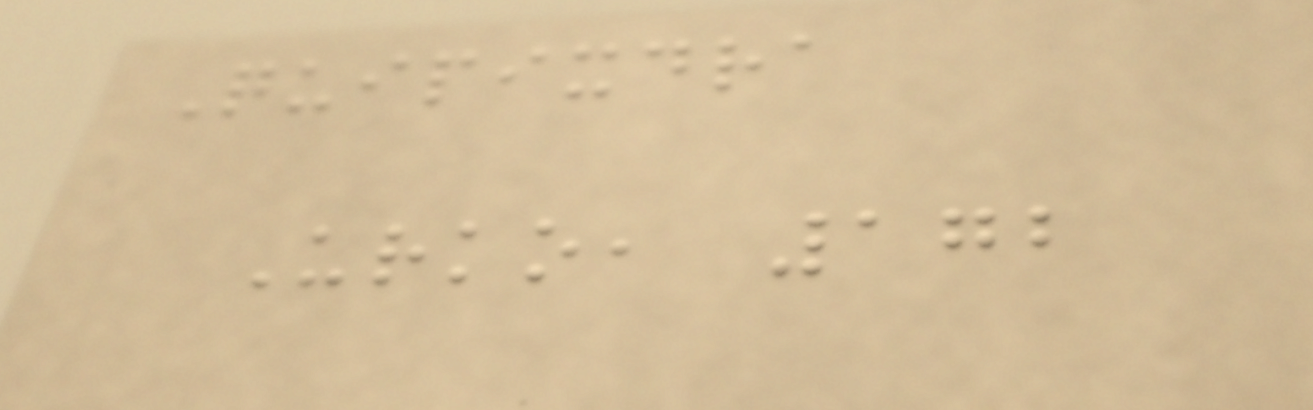Quipixdra
Urko, 172
